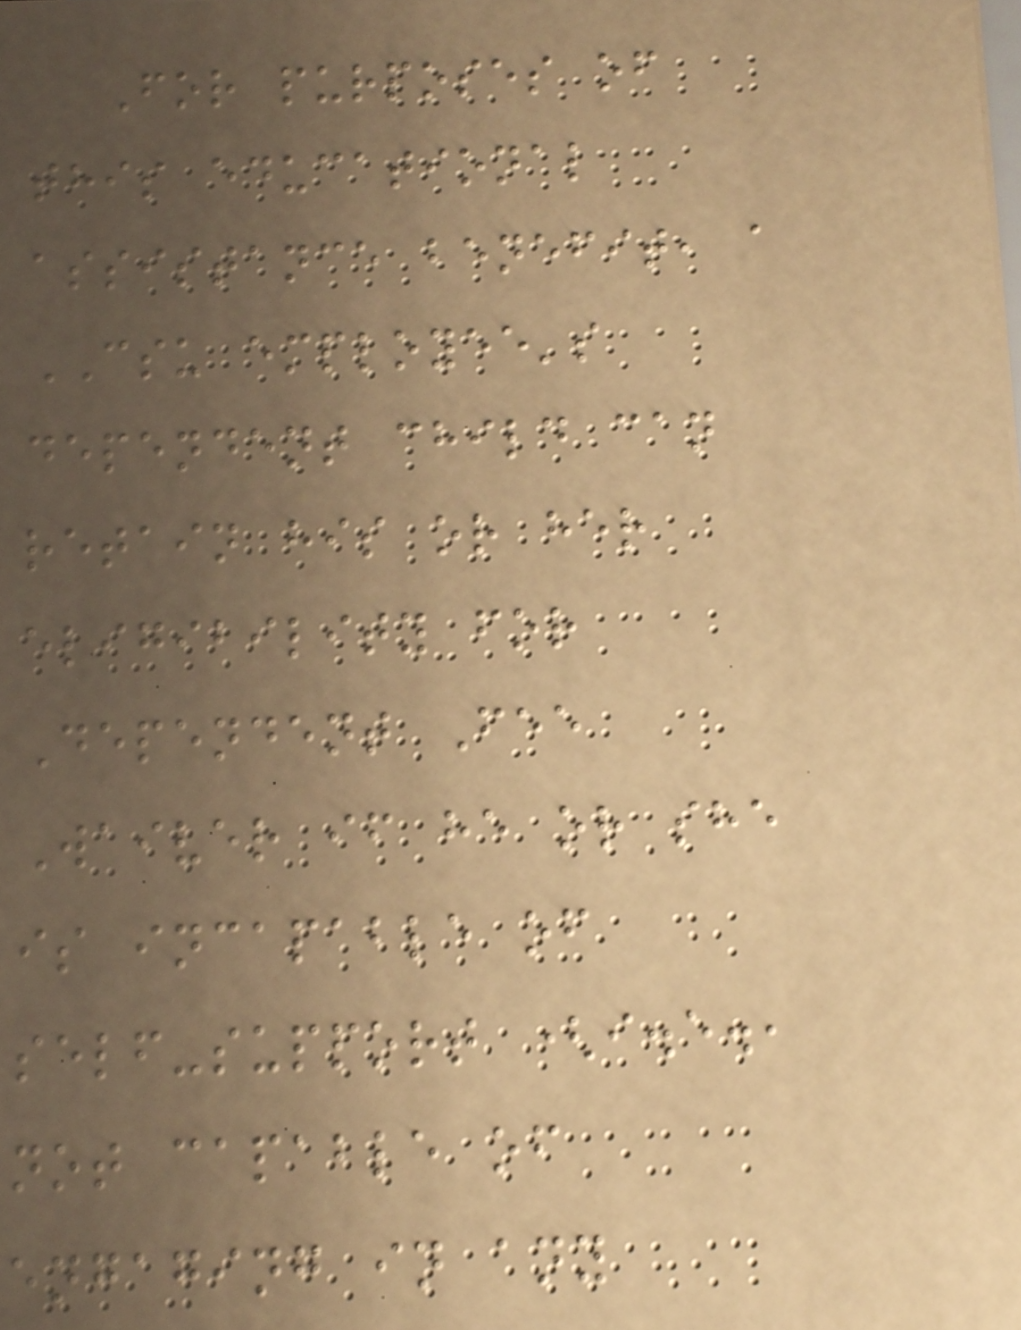For purposes of
this educational
assistance benefit, a
CSU employee's
dependent child can
retain his or her
eligibility for
Dependent Fee
Waiver if he or she
is incapable of
self-support (i.e.,
not capable of
engaging in any
